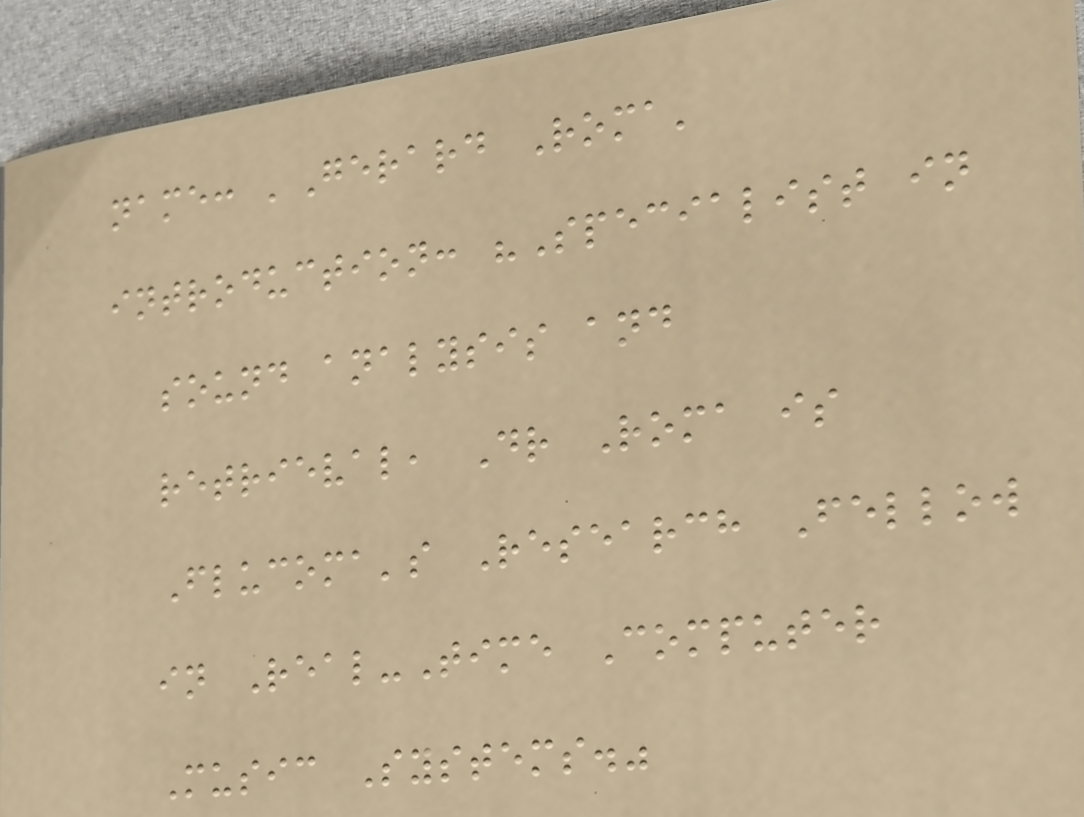name: 'Gerard Roma'
introduction: "Specialist in
sound analysis and
retrieval, Dr Roma is
Flucoma's Research Fellow
in Real-Time Computer
Music Systems."
